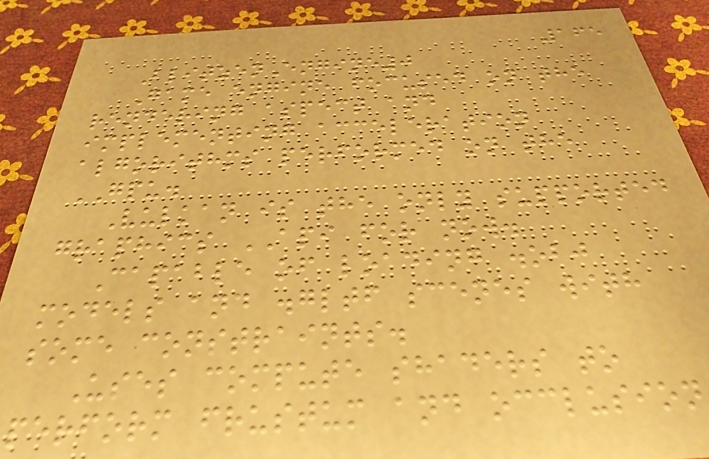165
BlitzenEngine0
Game engine focused on the
rendering aspect and
implementing acceleration
algorithms performed on the
GPU.
Vulkan is the only supported
graphics API for now.
Capable of loading .obj
models and .gltf scenes with
some constraints.
Uses compute shaders to
perform frustum and occlusion
